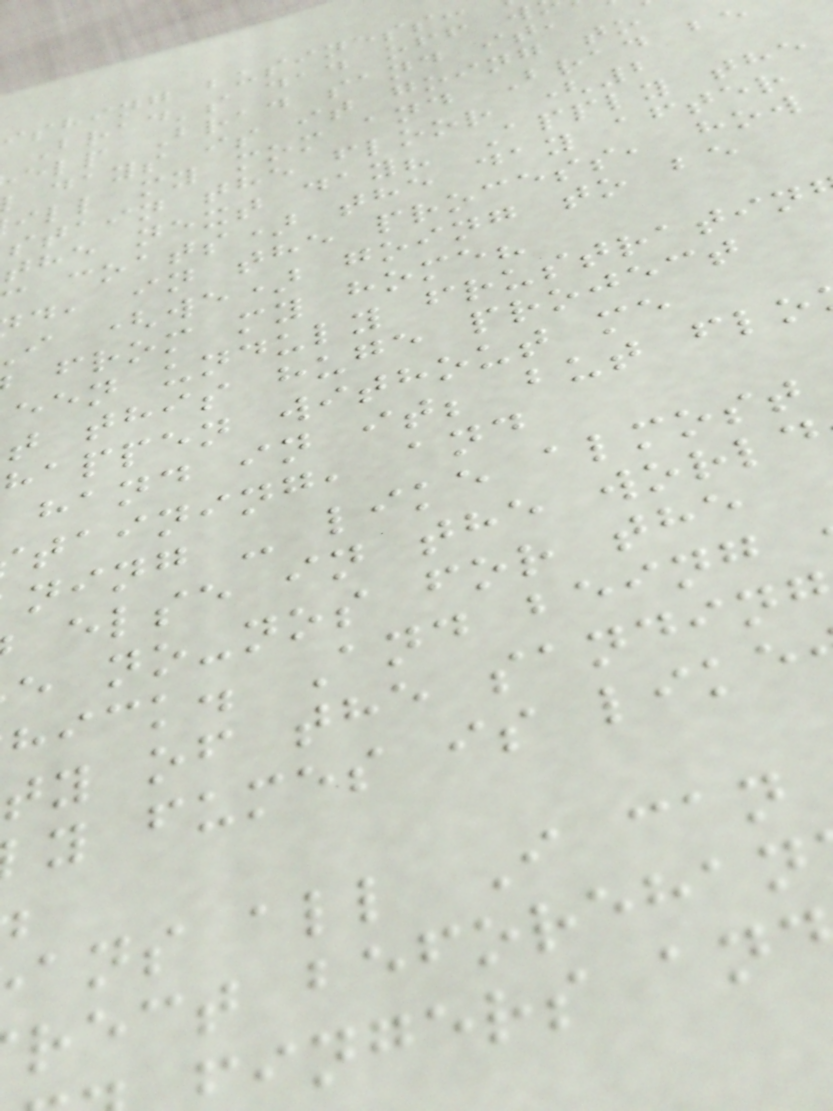ishing business:
Brad's dad off w
elp Brad sand it,
days is it going to
ill my mom and Brad be
stain the floor (2
the next day? Apply the
coats) the day after
d, in the process, how
i (we) going to be
from my home?
een unduly frustratin
t this huge project
happen without me
hand in it; but flo
taining, and
ning - like almost
else in the world
e no-nos for the
hick. And being
ty of the sandin
y fumes is like
ans all I can
rect beforehan
ingers an
